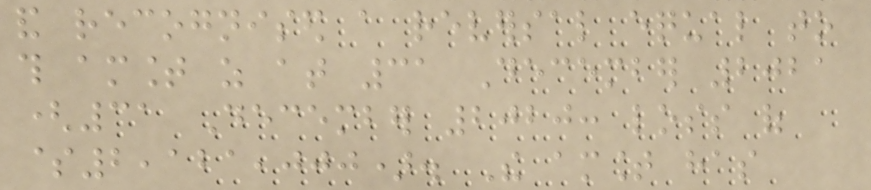and recognised a reversal equal to
this amount as at 31 December 2021
(31 December 2020: loss of
$2,121,000). The amount has
